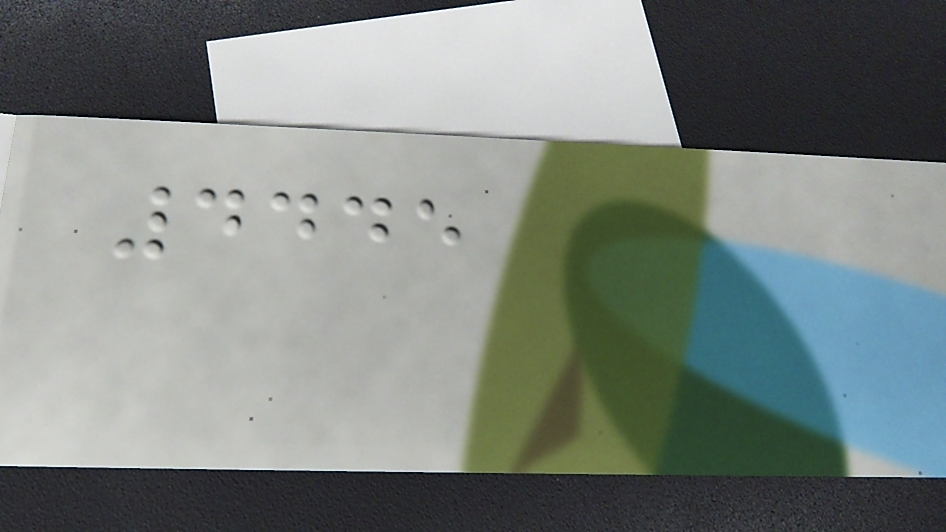4445
